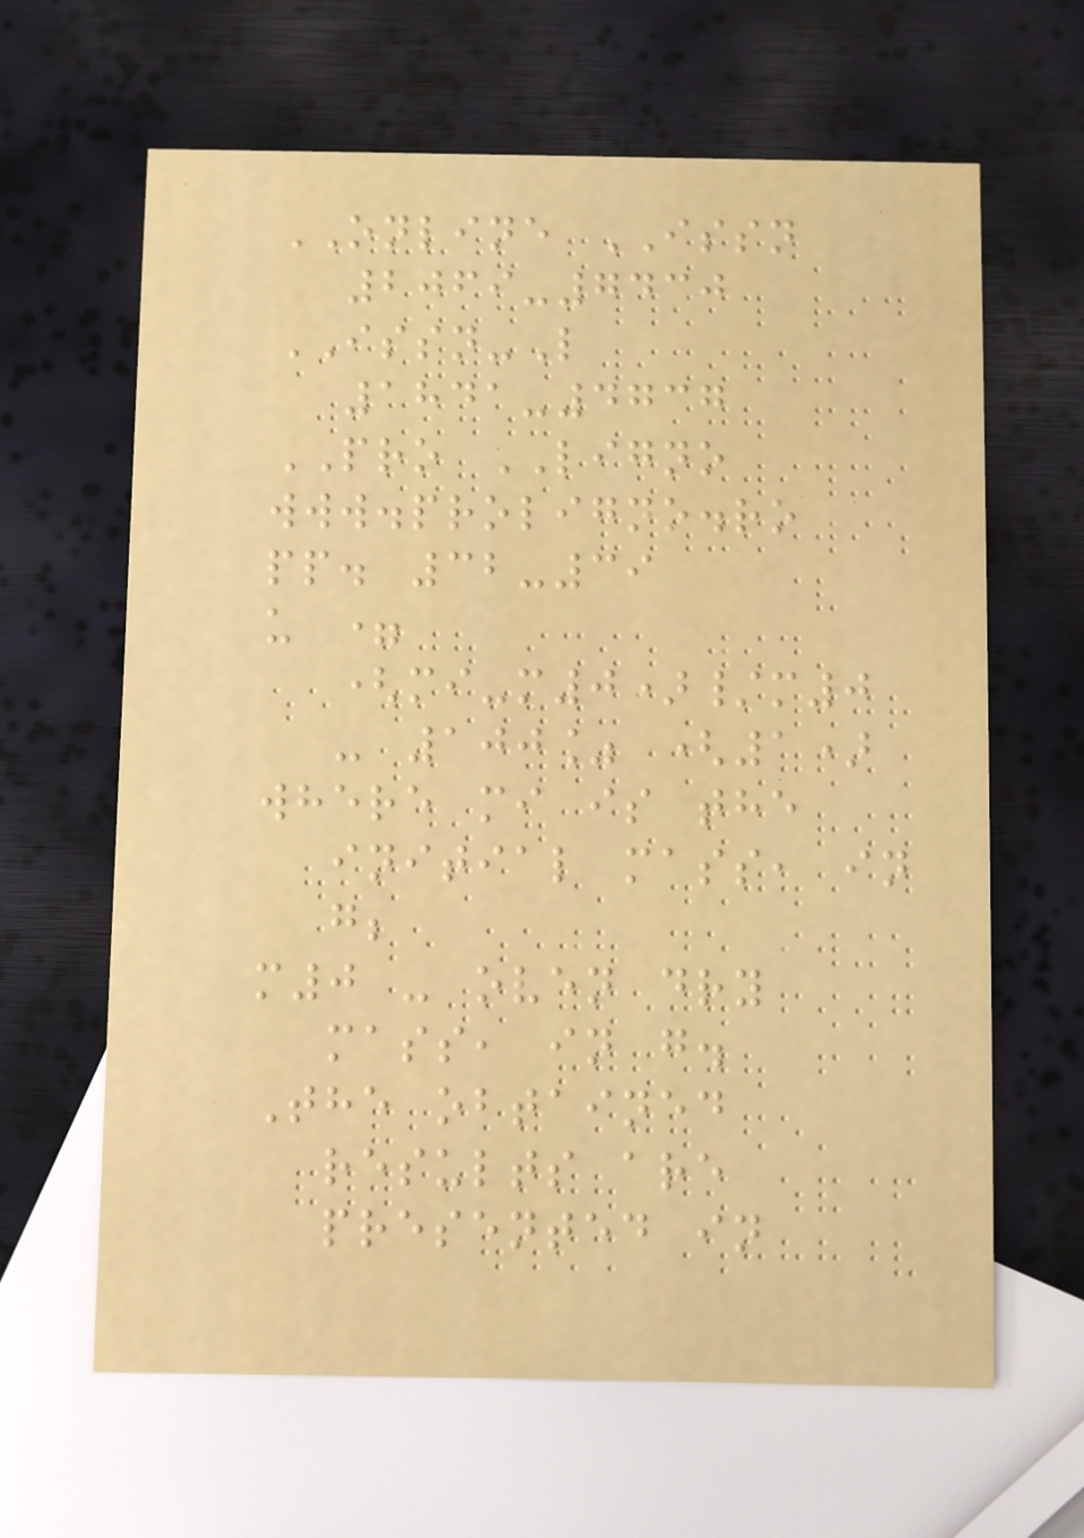ONLINE ISSN
2069-7430
ISSN-L
1841-4737
PRO LIGNO
www.proligno.ro
pp. 32-39
u =
(mi-m0)/m0
- 100% (1)
where mi is the
initial mass, in
g;
m0 - oven dry
mass, in g.
The obtained
results are
presented in
